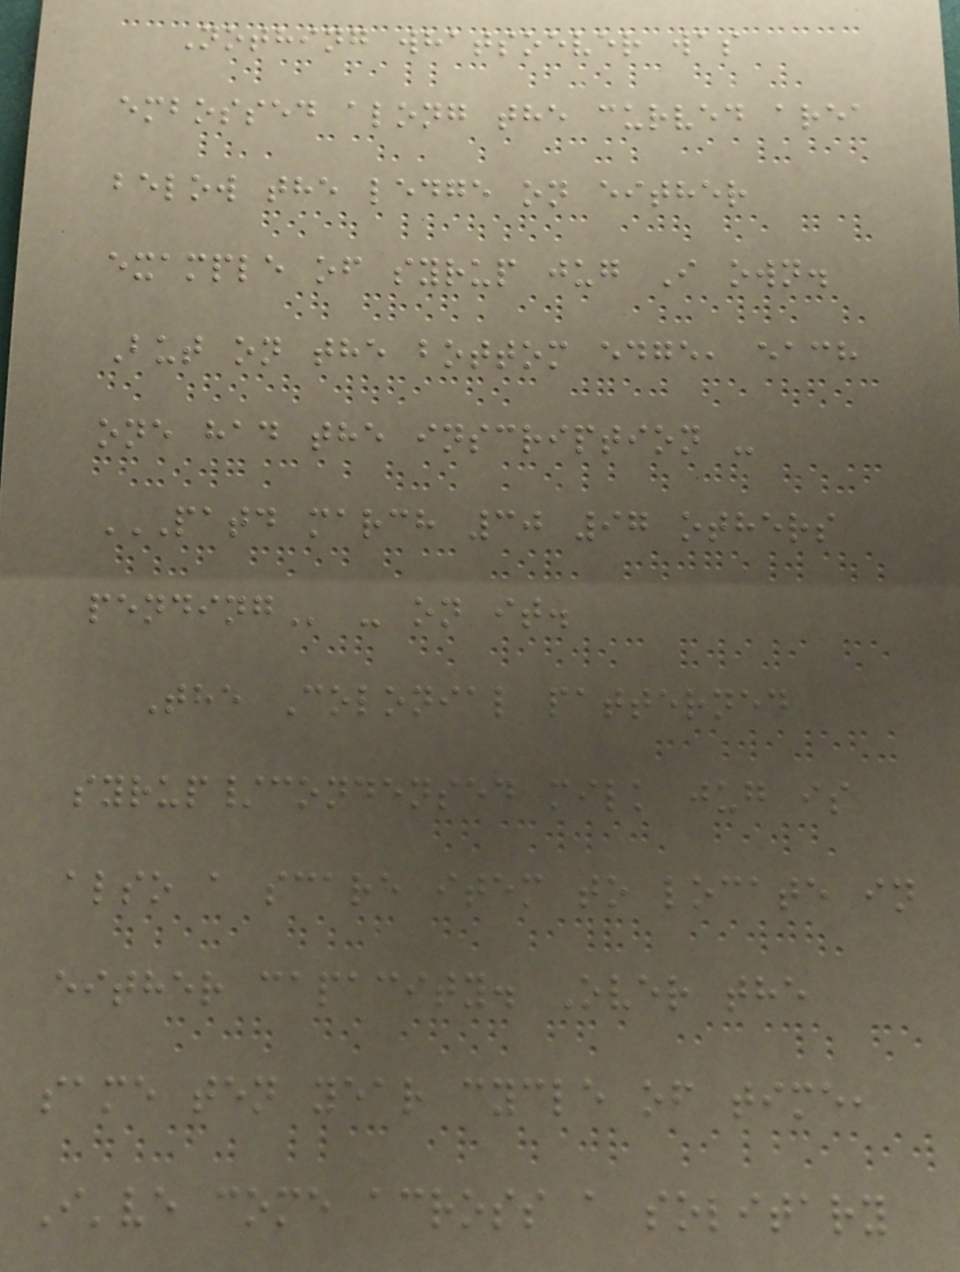Nothing whatsoever was
embossed along the curved area
below the ledge on either
example of syrup jug I own.
But on the bottom edge, each
one had the inscription -
PATD MARCH 30 97 OTHERS
PENDING - on it.
The Colonial patterned
syrup/condensed milk jug is
also a scare item to locate in
either capacity. Over the
same ten year cycle of time,
I've come across a solitary
